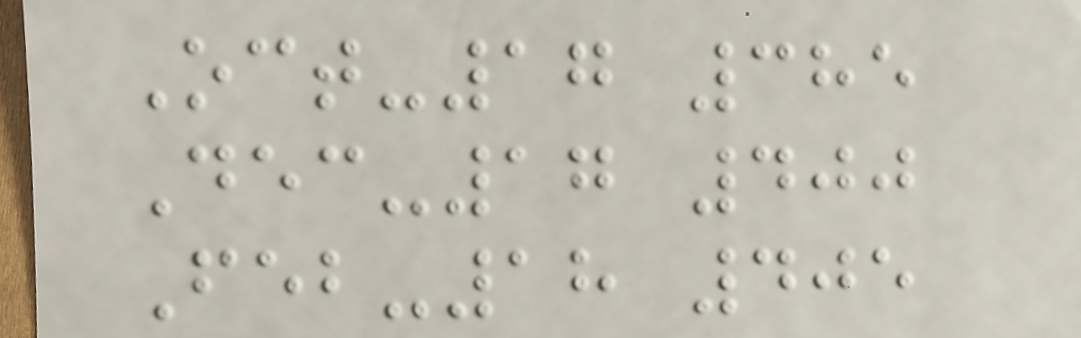Oct-17 385
Dec-17 400
Feb-18 405
